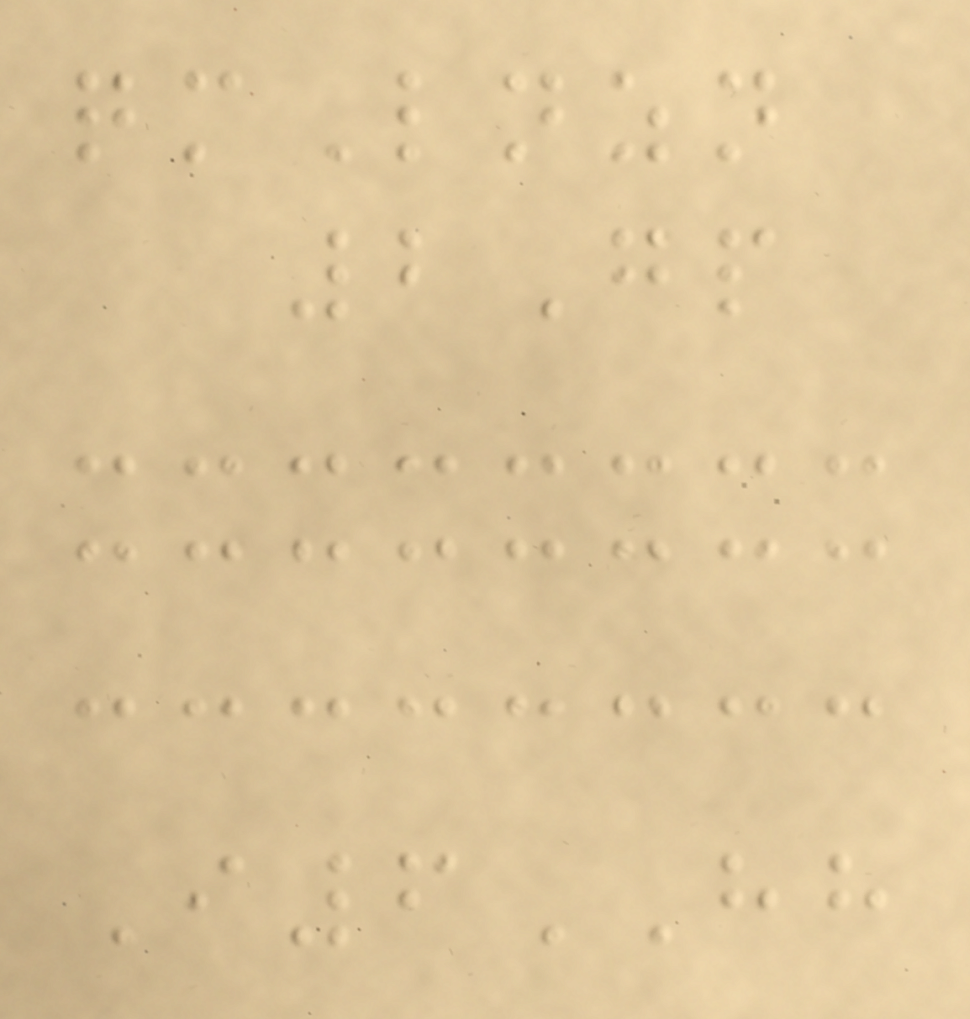qmLnzn
2Gp
I6HH
